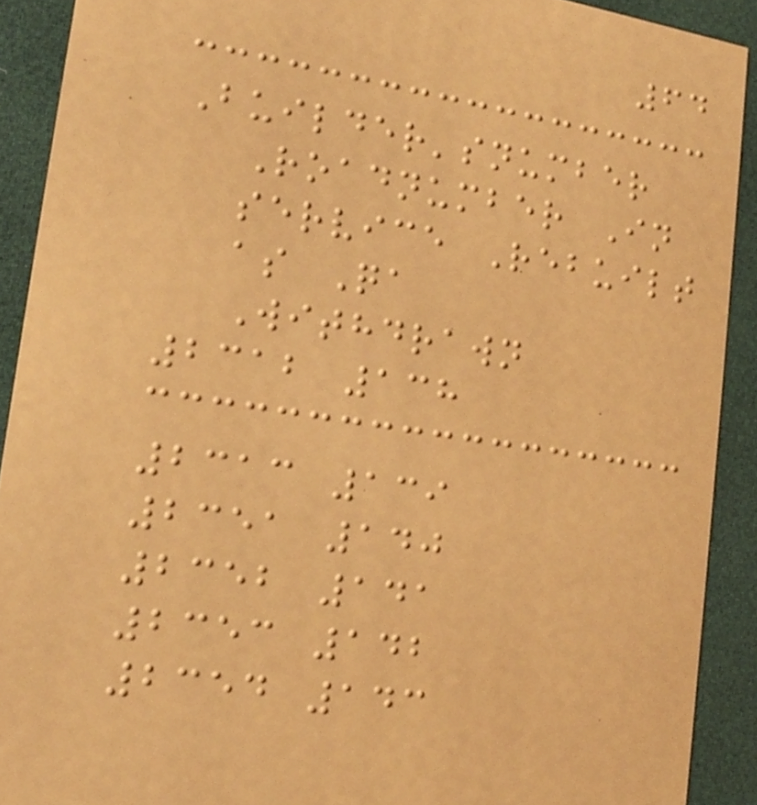64
Builder'snumber
Roadnumber In
service Rebuilt
as Qa
Withdrawn
2312 138
2313 139
2351 140
2352 141
2353 142
2354 143
